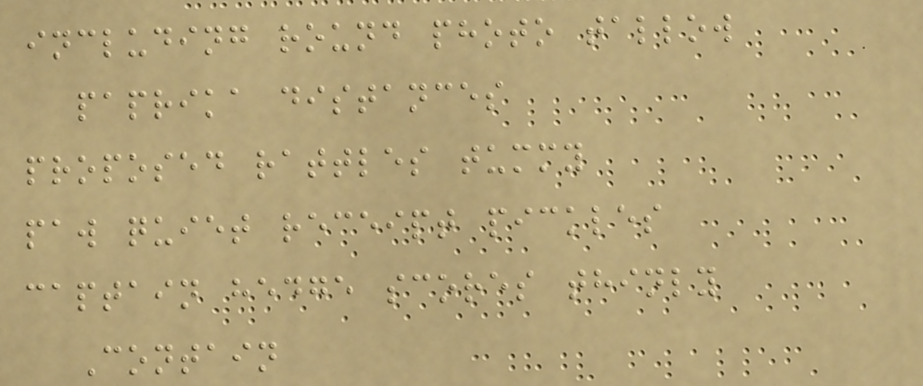including round photo tallow
paprika distances
proposed rattles tummy
paw quiet receipt pickles
captain hedge scores thinly
Contain
